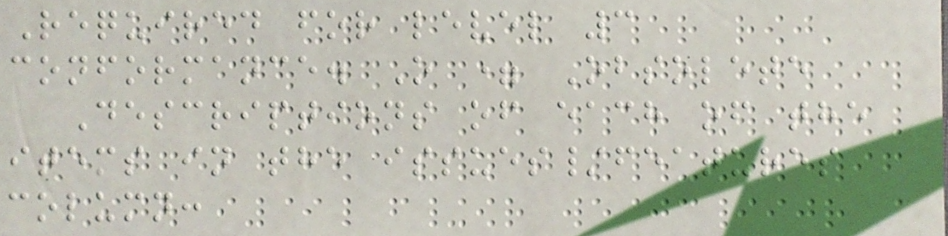Required for level 3
conformance. O = Obsolete
Descriptions of each of the
items in the issues/features
column:
